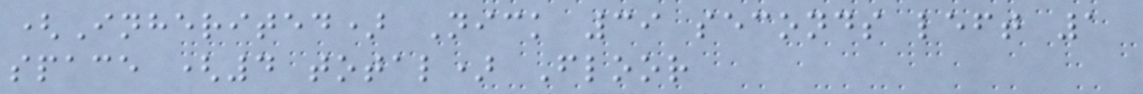(Inherited) Nick 39 seconds left 1
space (4 total) Floor
